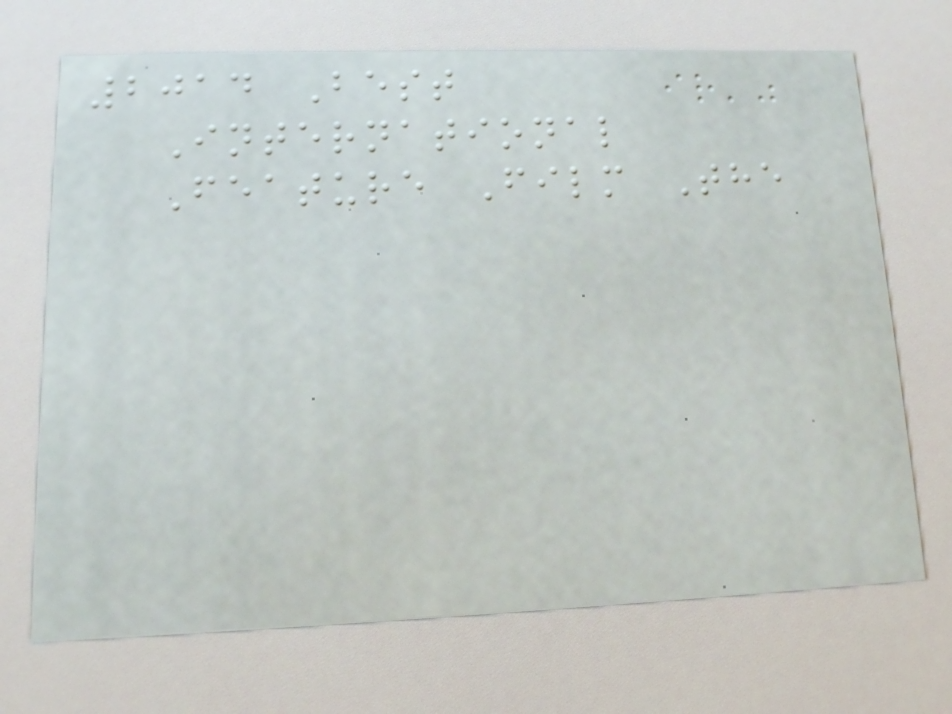2014 Best
International
Feature Film The
